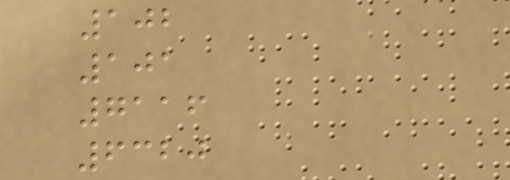102
101
7116
6320
